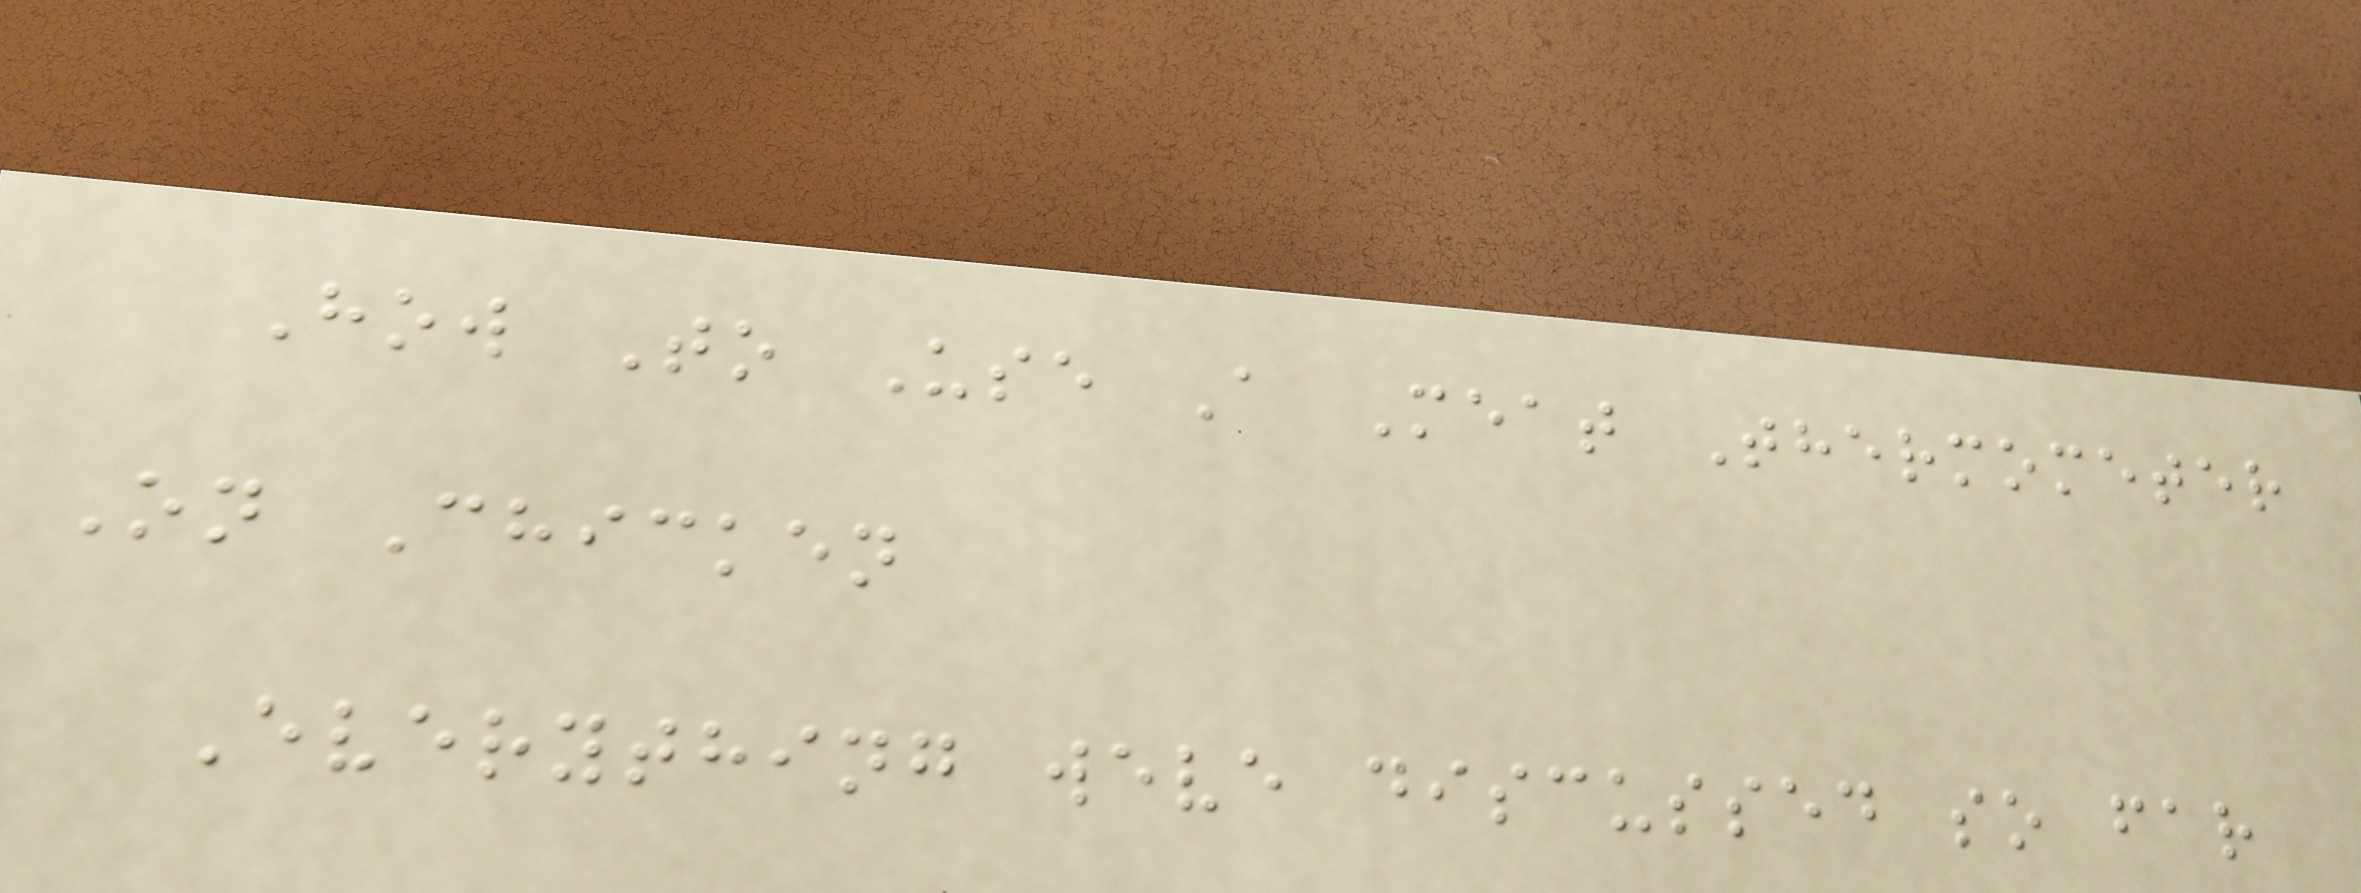How To Use A Meat Thermometer
On Chicken
Everything weve discussed so far
